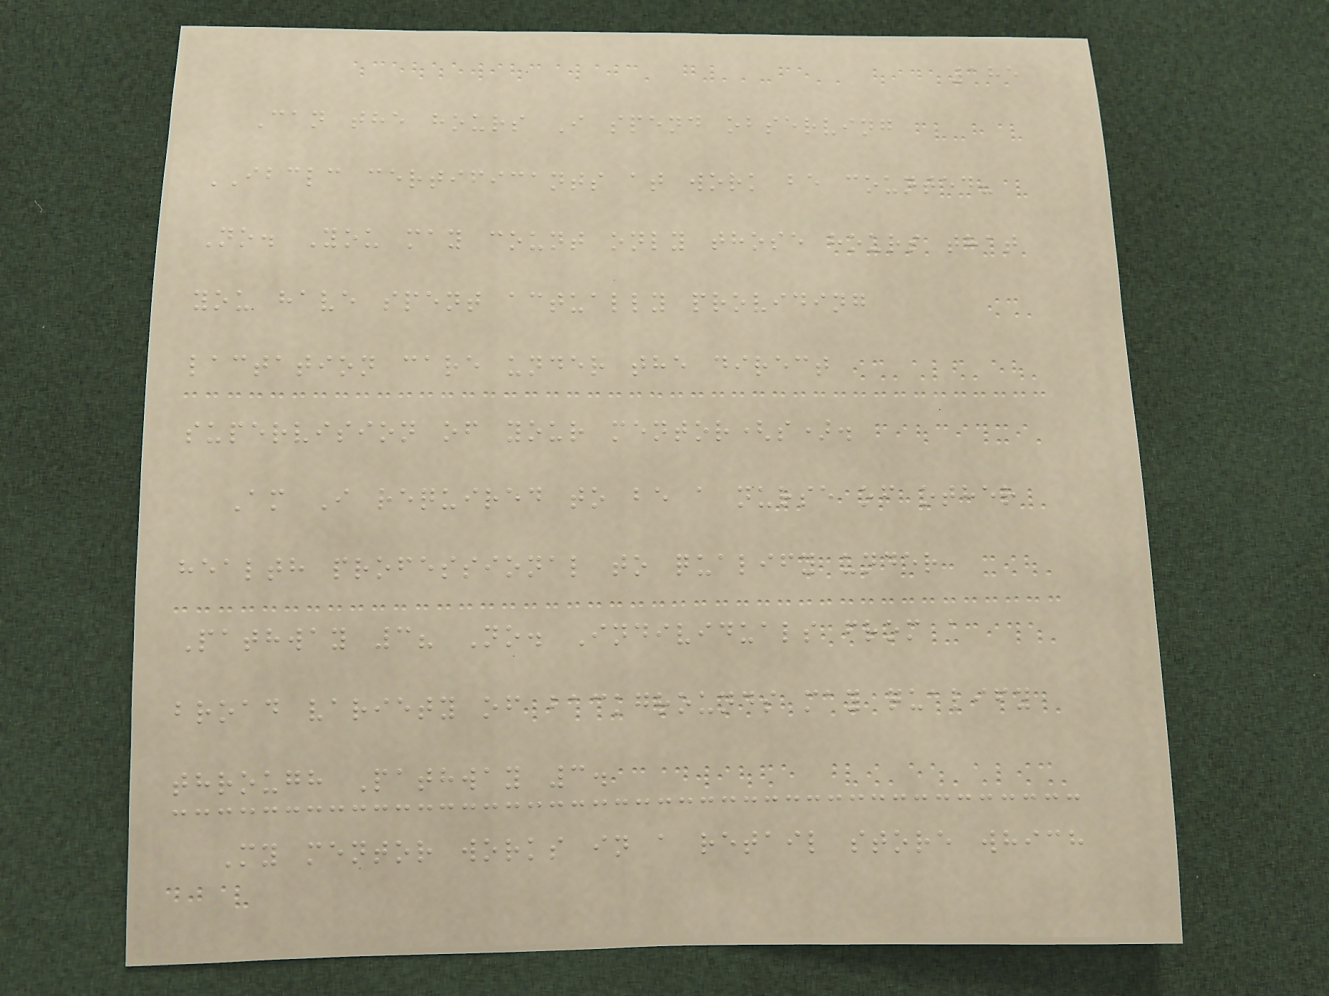185
Can the hours I spend observing
IBCLC certificants at work be counted?
No. You may count only those hours that
you have spent actually providing
lactation care under the direct
supervision of your mentor(s).
Am I required to be a nurse of other
health professional to qualify under
Pathway 3? No. Individuals from a
broad variety of backgrounds may qualify
through Pathway 3.
My mentor works in a retail store which
